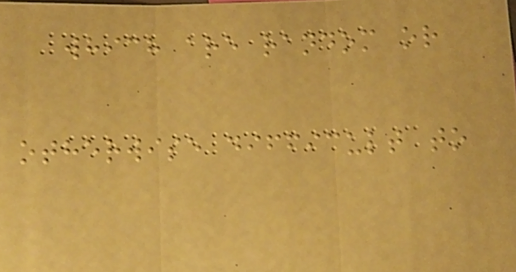which are random or
otherwise difficult to
